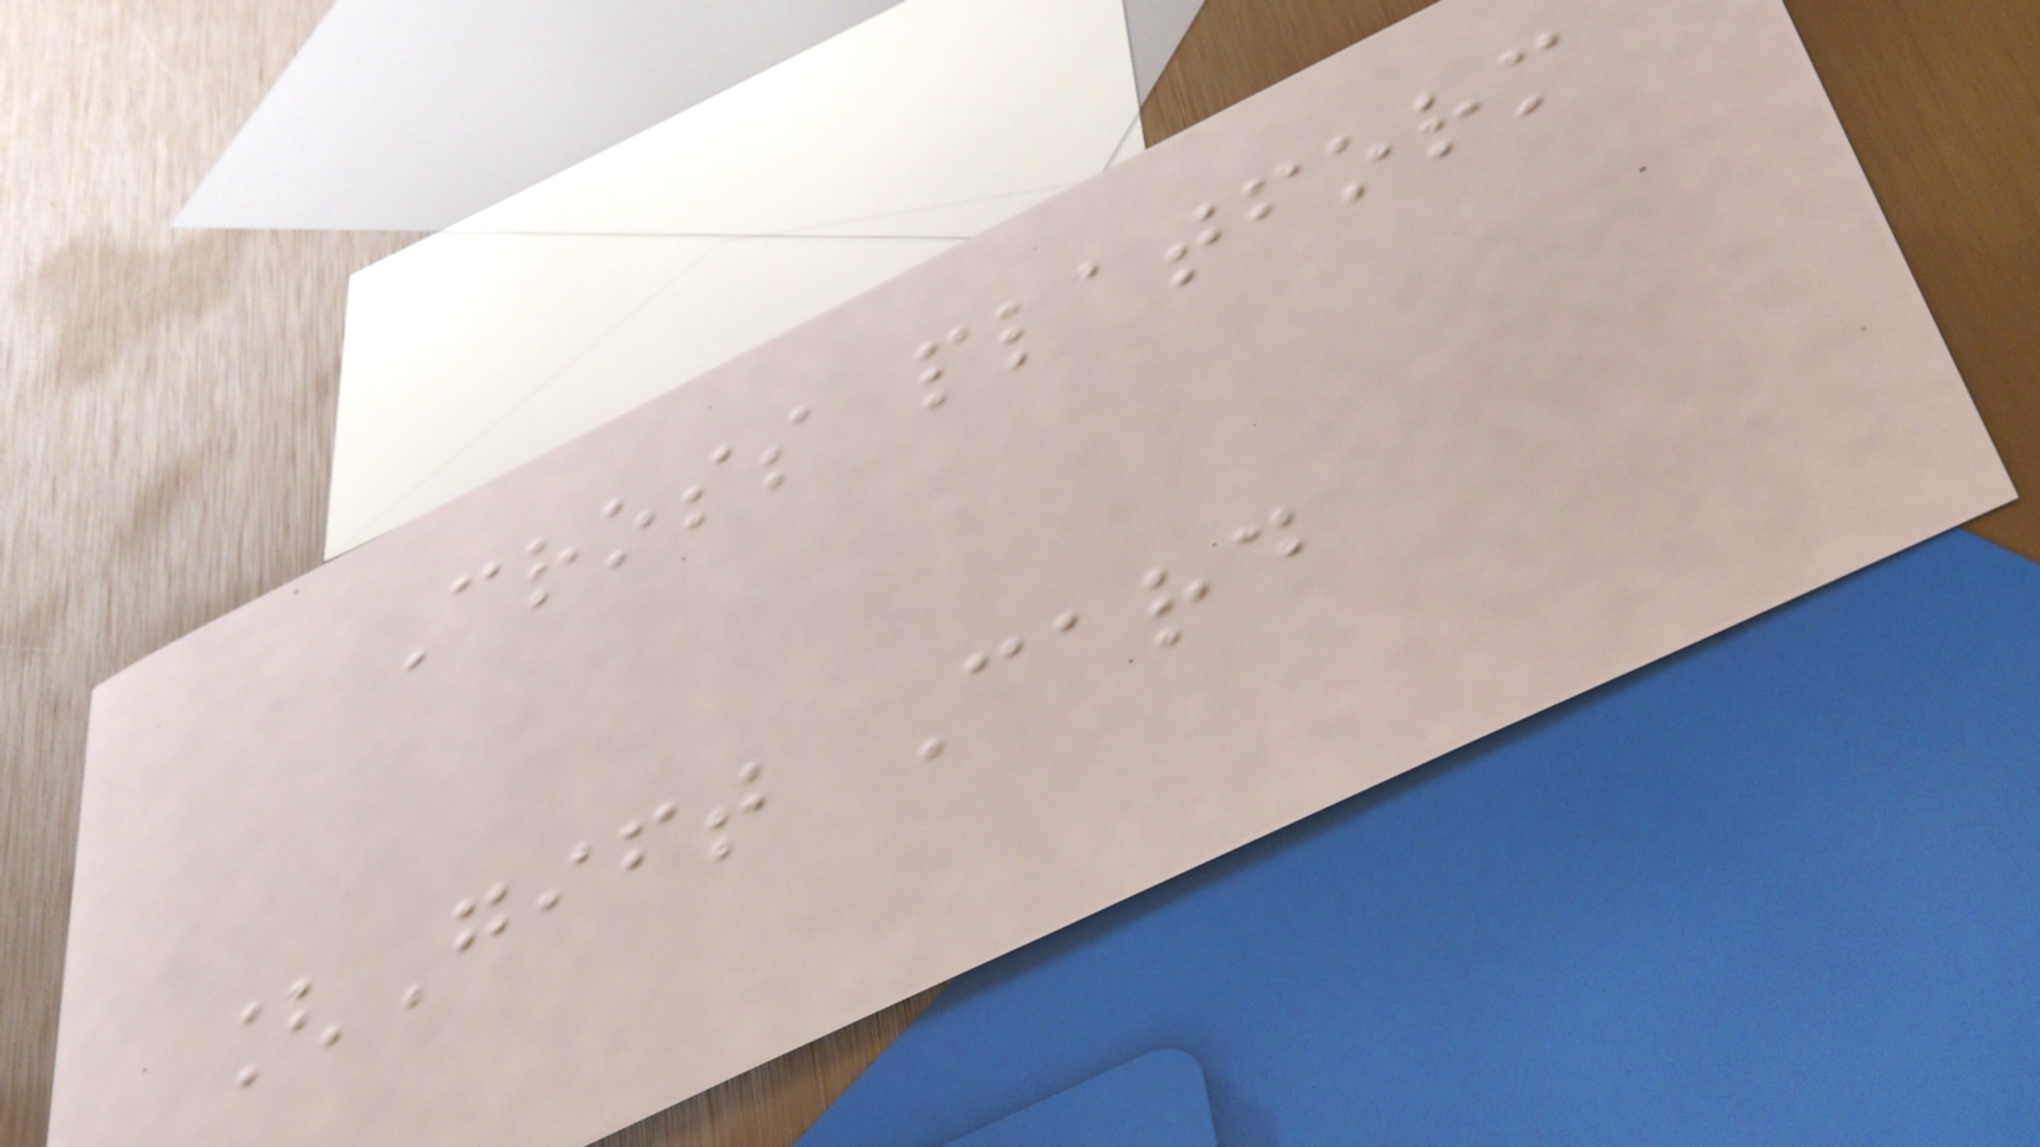Cross platform
[Gift Card
